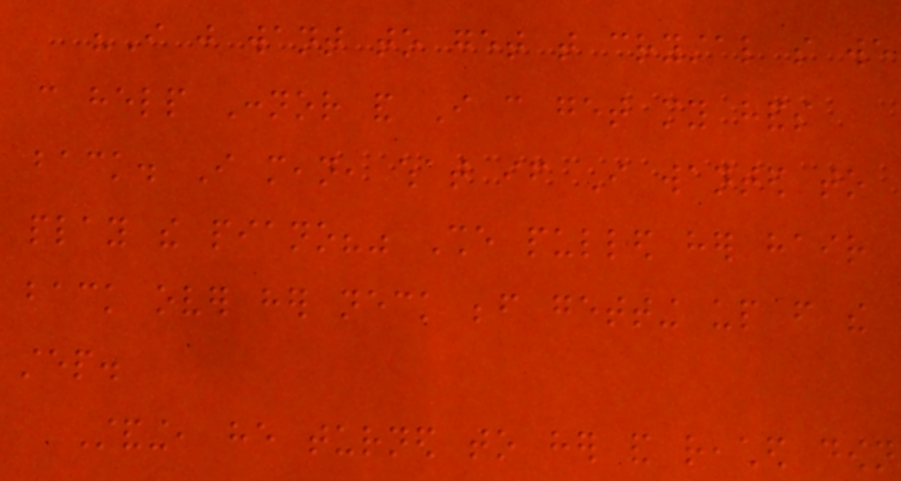"I just want to get that crystal so we
can help Connor and I can get my hands
back. I mean, what if I wanted to
play the piano?" She pulled her hair
back over her neck before getting up from the
step.
Standing, he turned to her and reached down
